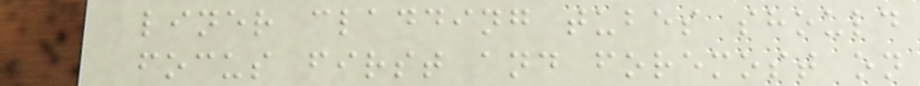liner cladding tubes should
focus first and foremost on
